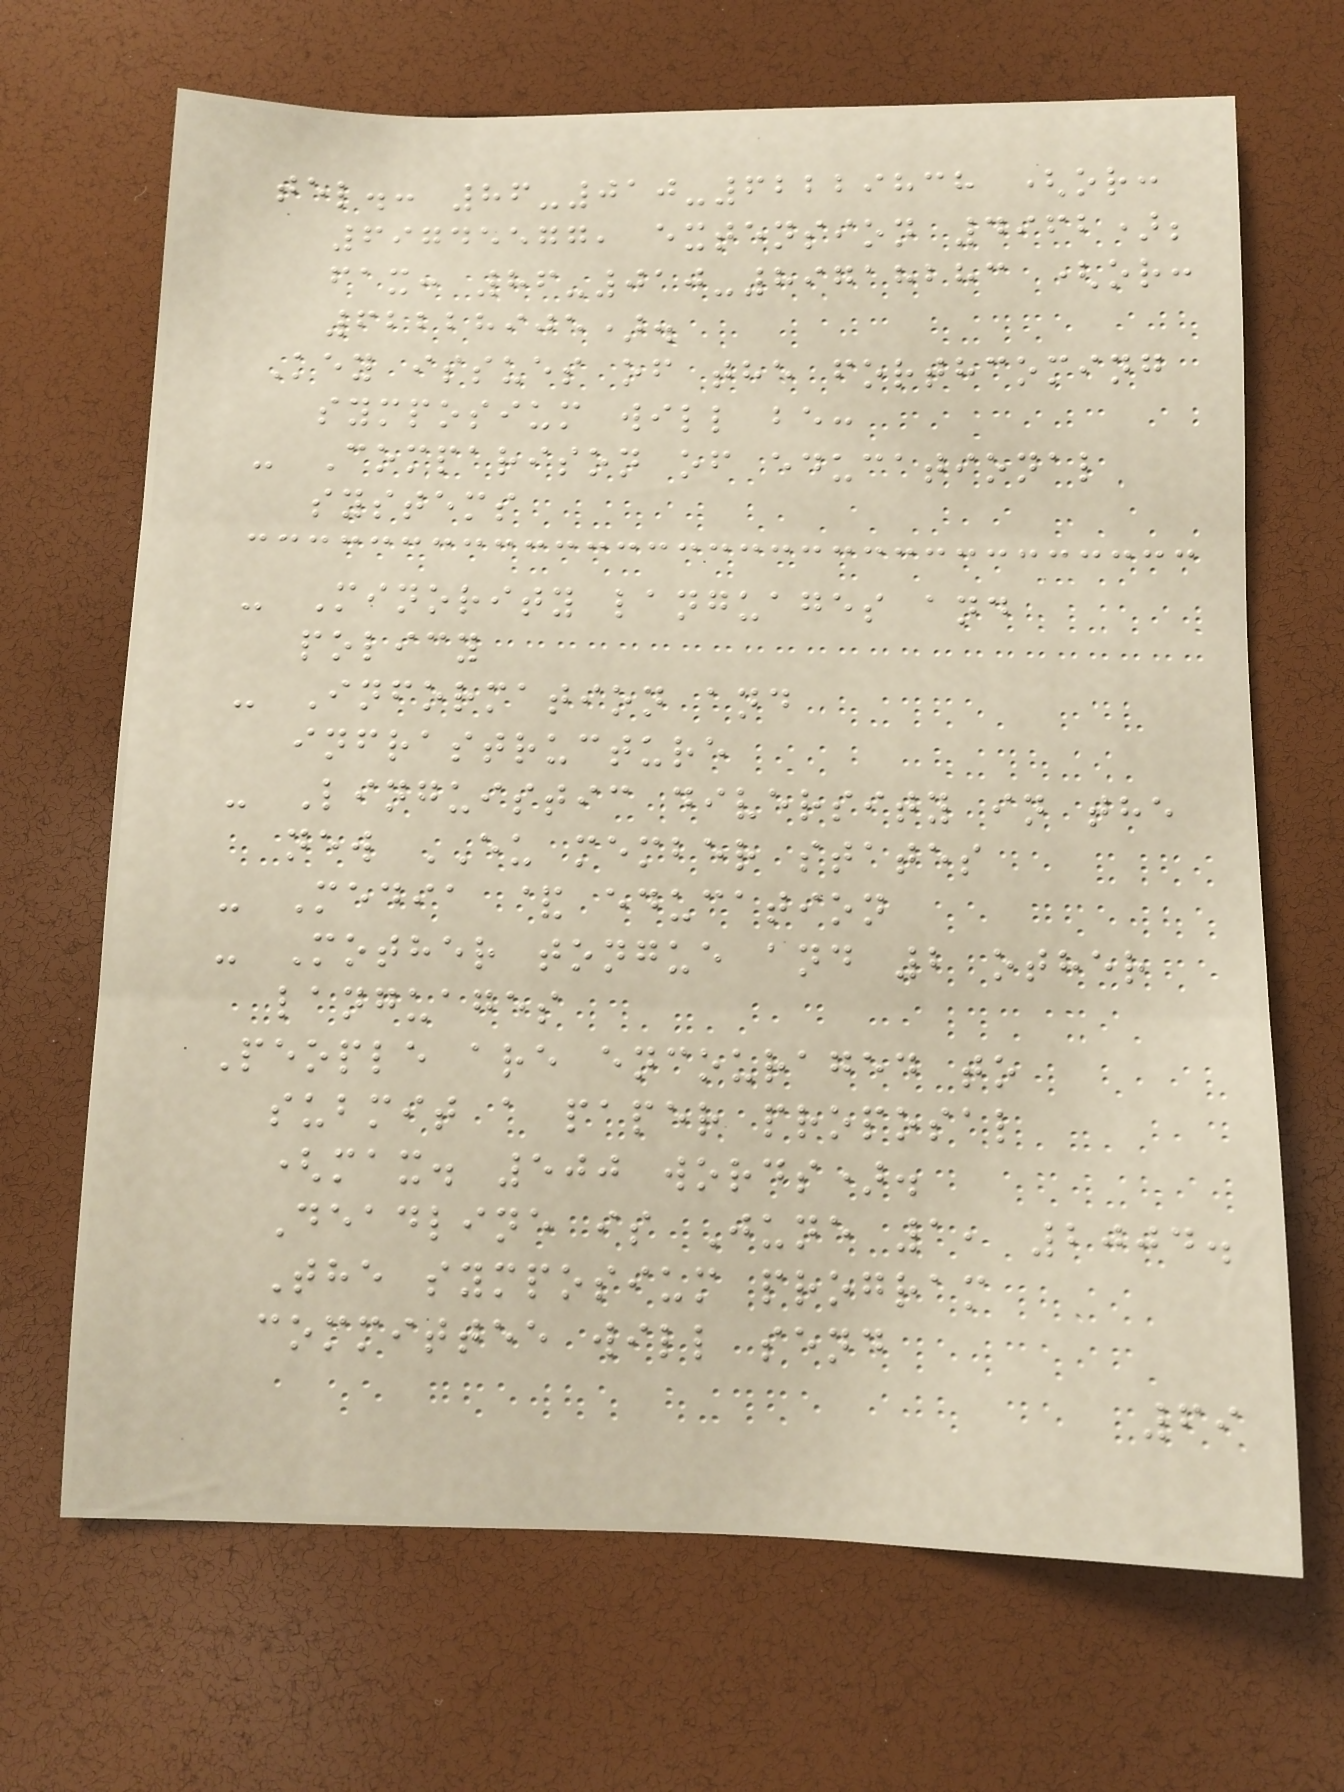tel.: 86-010-62229838 (or:
69745577, extension 4962);
fax: 86-010-89718283 (or:
62228905).
Key issues of the forthcoming
symposium will be:
- Comparison of educational
systems
- Minority languages and
policy
- Information and
infrastructure
- Linguistic diversity in the
new EU member states
- Media & education
- Mother tongue and 2 other
languages
People are encouraged to
submit a paper proposal
(max. 500 words).
Deadline is June 1, 2004.
The symposium program
committee will send
69
